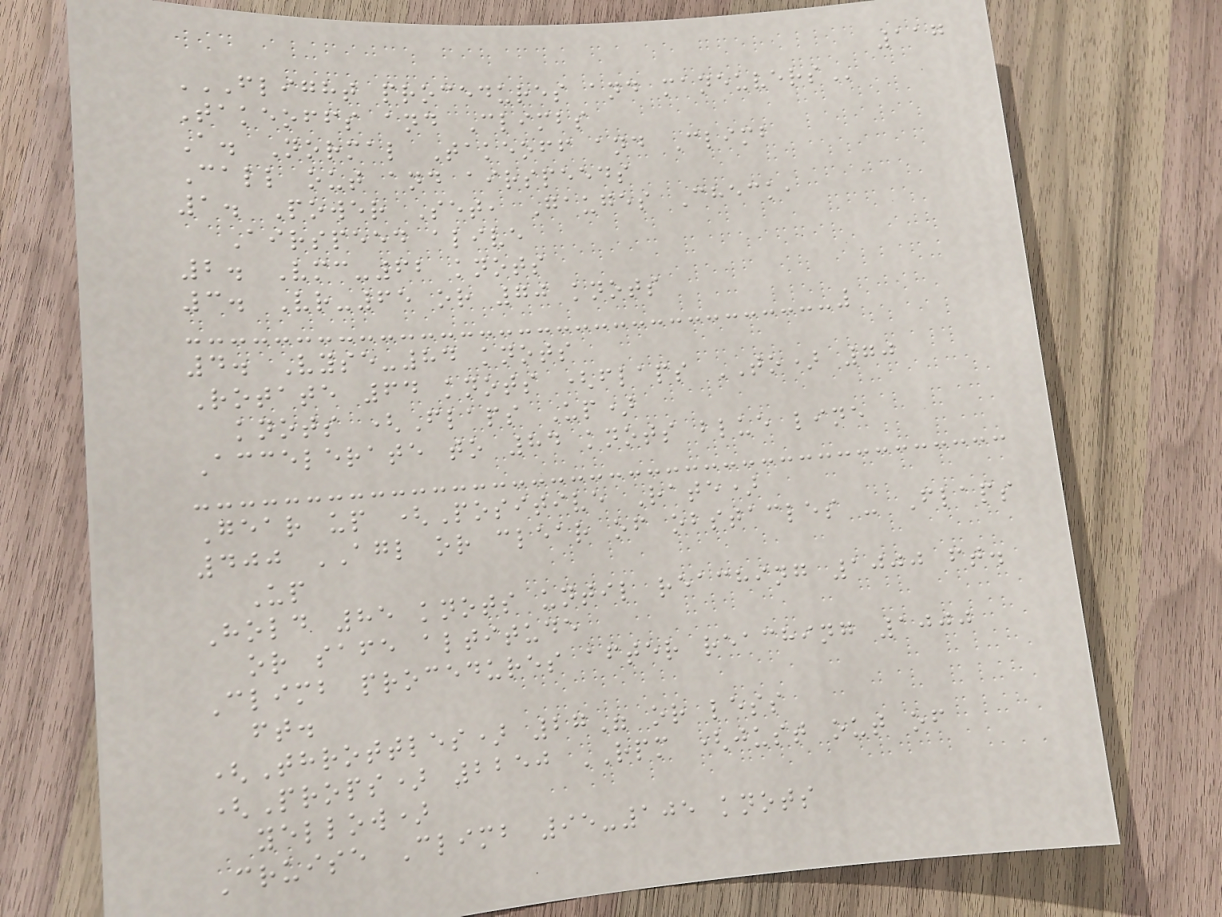117
FLIGHT PROCEDURES AND MANEUVERS
Takeoffs and Climbs
A. Normal Takeoff and Climb
Call out and airspeeds
1. Power Set, Gauges Check,
Airspeed alive
2. Vmc-62 knots
3. Vr-65 or 70 knots
4. Vyse-84 knots
Rotate 64 knots (flaps TO) 70
knots (Flaps Up)
Accelerate to 84 knots blue line
Gear up (Positive Rate)
400 AGL or clear of obstacles - Flaps
Up
Hold 85 knots until reaching 1000 ft.
or safe altitude
Climb procedures after reaching 1000
ft.
(Throttles) 27" or less
(Props) 2250 RPM (just out of
yellow)
Cruise Climb 95-105 knots
